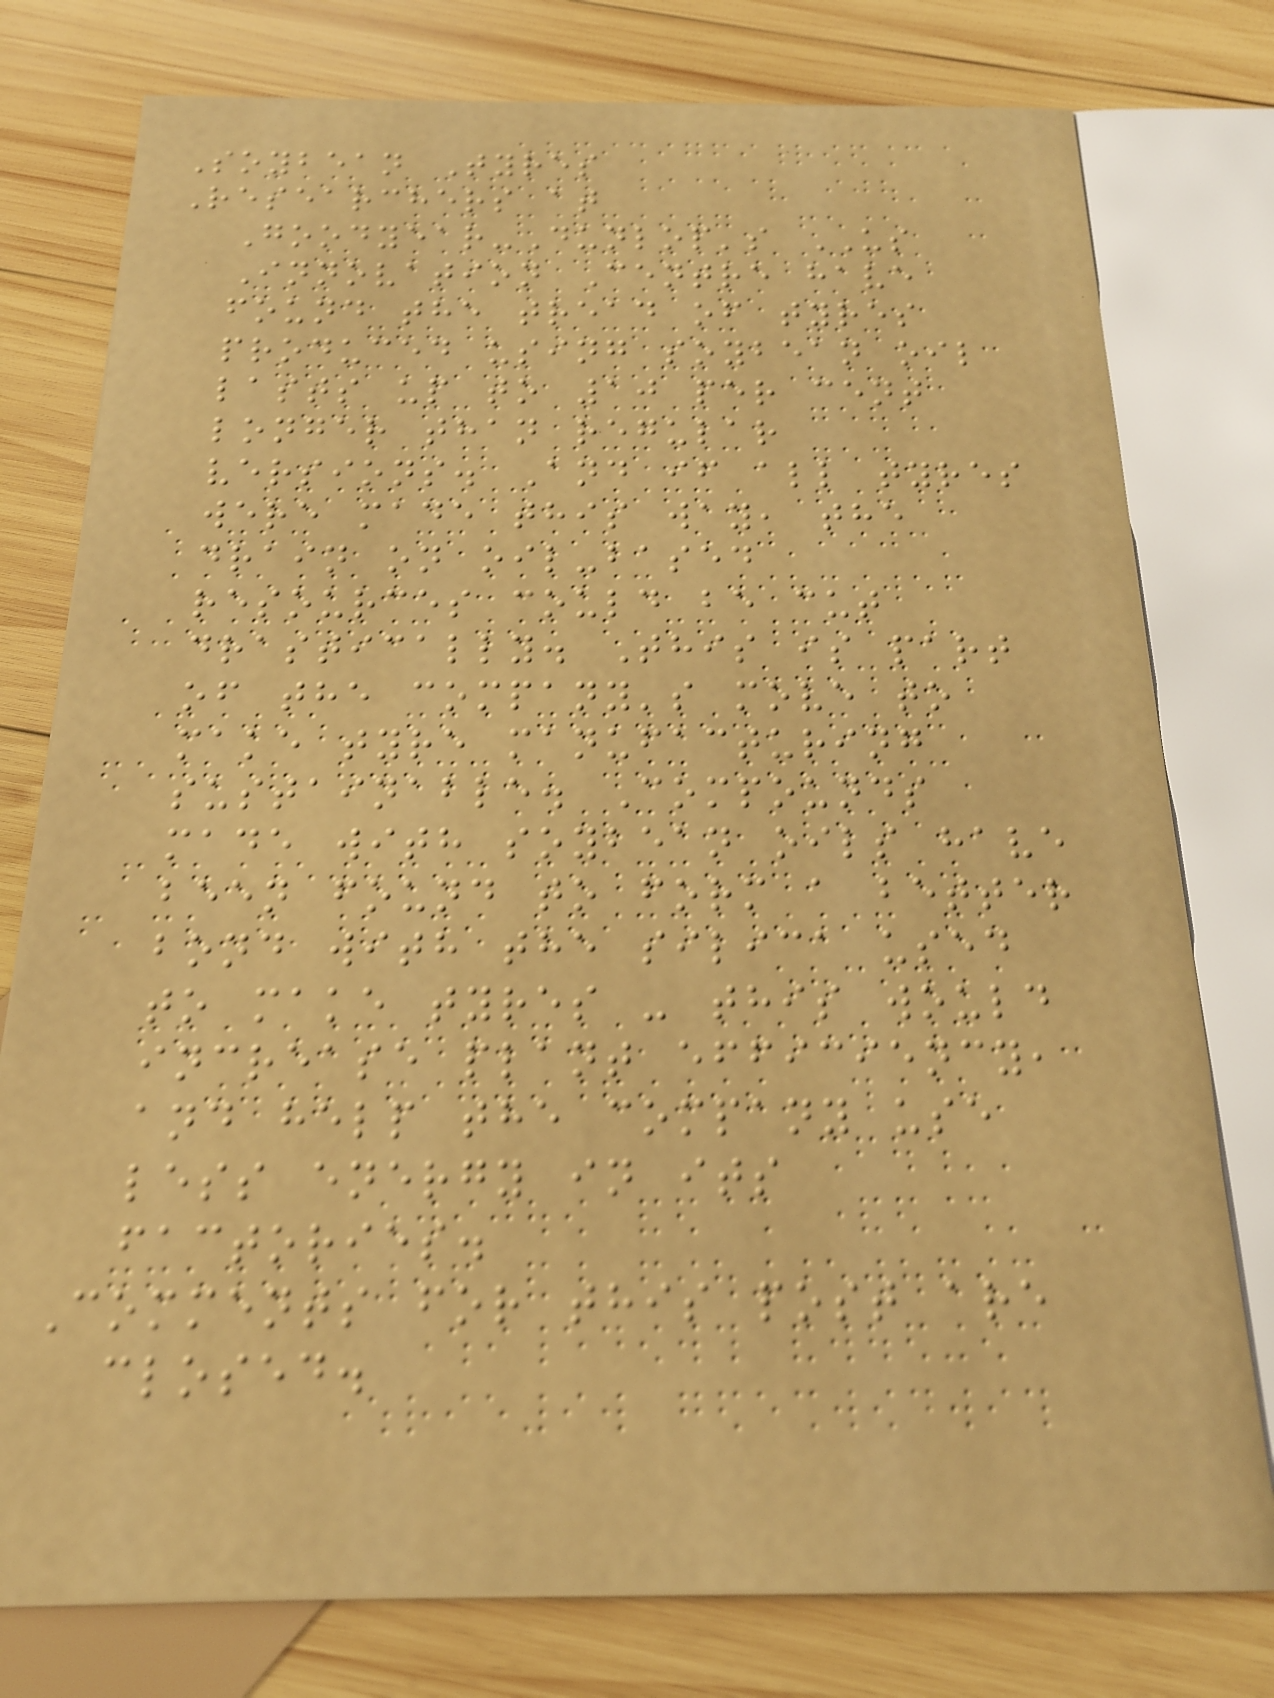Soybean Tyres
Researchers at
Goodyear-Dunlop's US
Innovation Centre have
found the tread of tyres
produced using soybean oil
lasts up to 10 per cent
longer than regular
versions. And if all tyres
were made this way, the
drain on oil-based
resources could be cut
drastically. This is part
of the company's move to
make tyre manufacturing
sustainable. Compounds
made with soybean oils have
been found to form a better
bond with the silica used
to make tyres - this would
increase plant efficiency,
and help the company use
less energy in its
factories.
Comments for this post are
closed.
